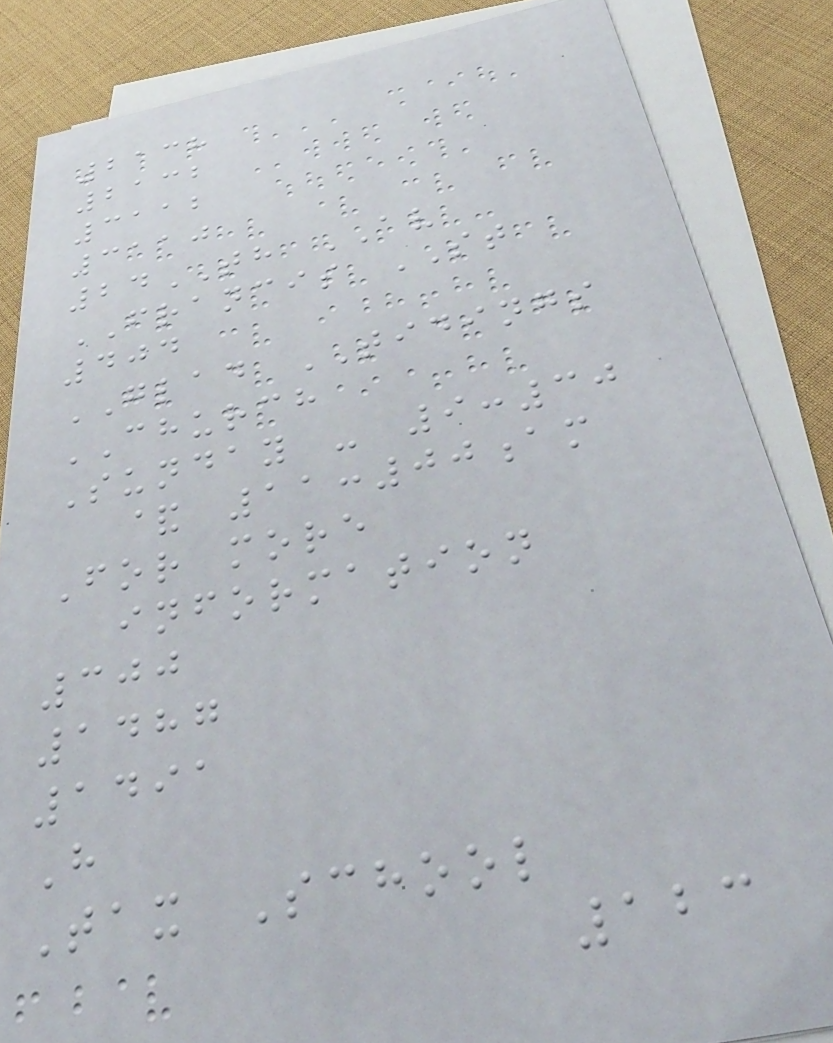2138
2132
3112
3110
24TH AV
FRANCIS ST
404
GLAD TIDINGS
CHURCH
Sunday - 9:30
& 11:00am
For more
information
300
1487
1491
H
Tax School
123
